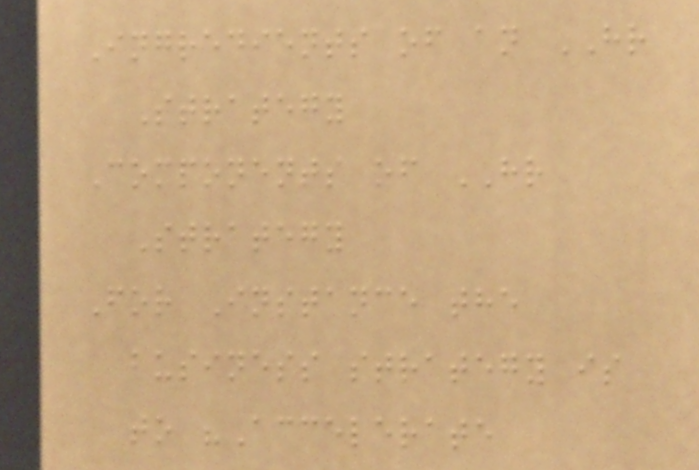Ingredients of an HR
Strategy
Components of HR
Strategy
For Instance the
business strategy is
to "Accelerate
